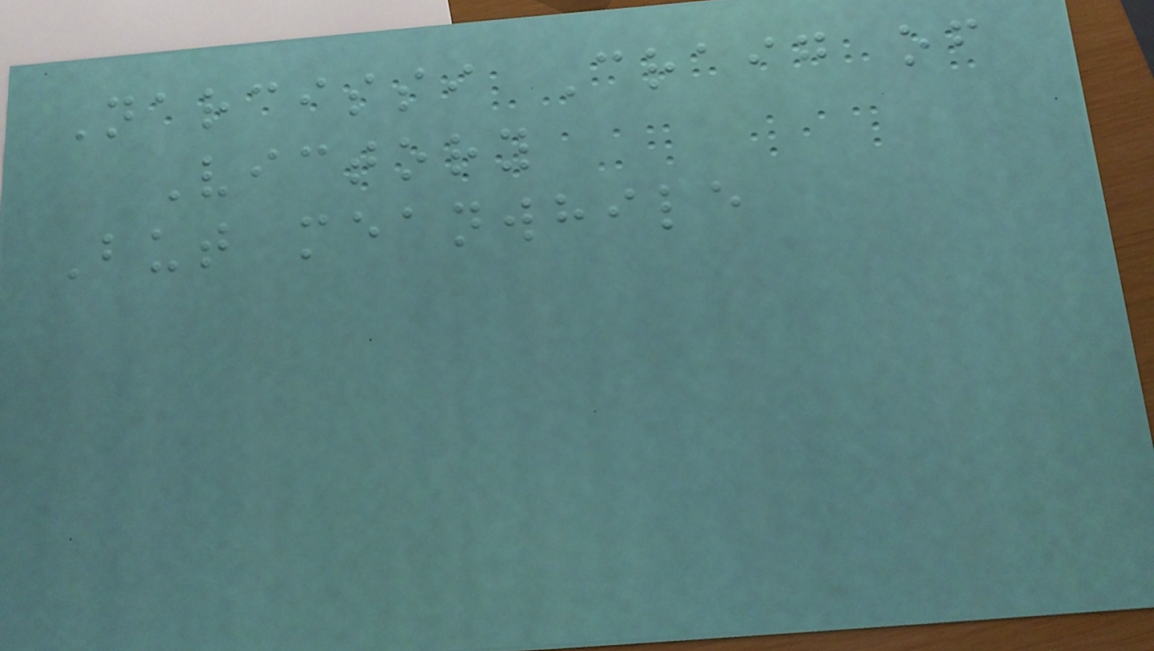Narcissi Craig of
Victory
But meanwhile
